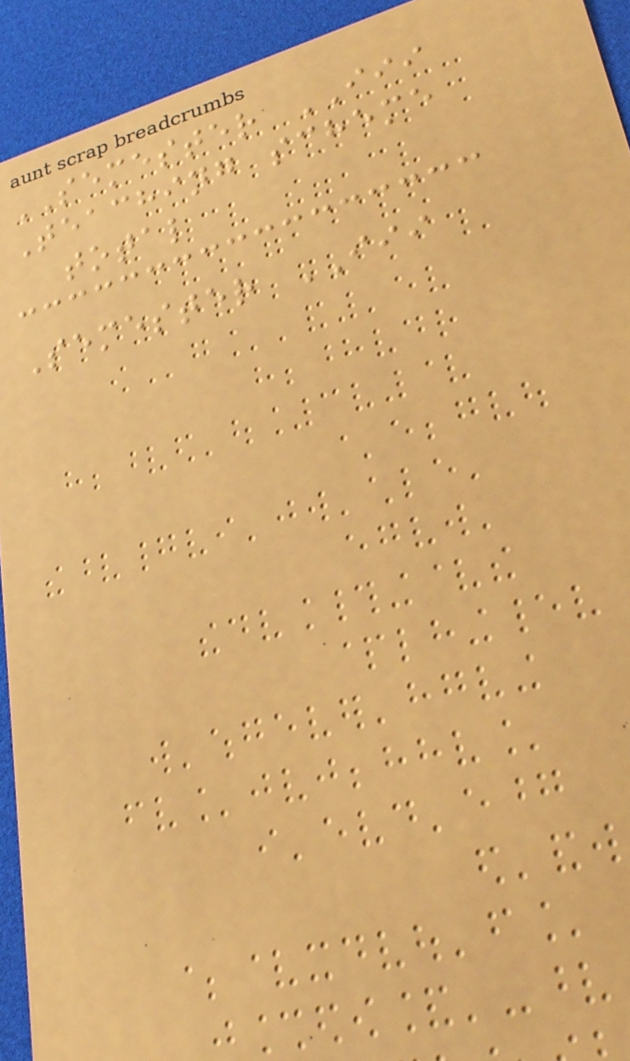SEMESTER III
Teaching scheme
total
Semester III
